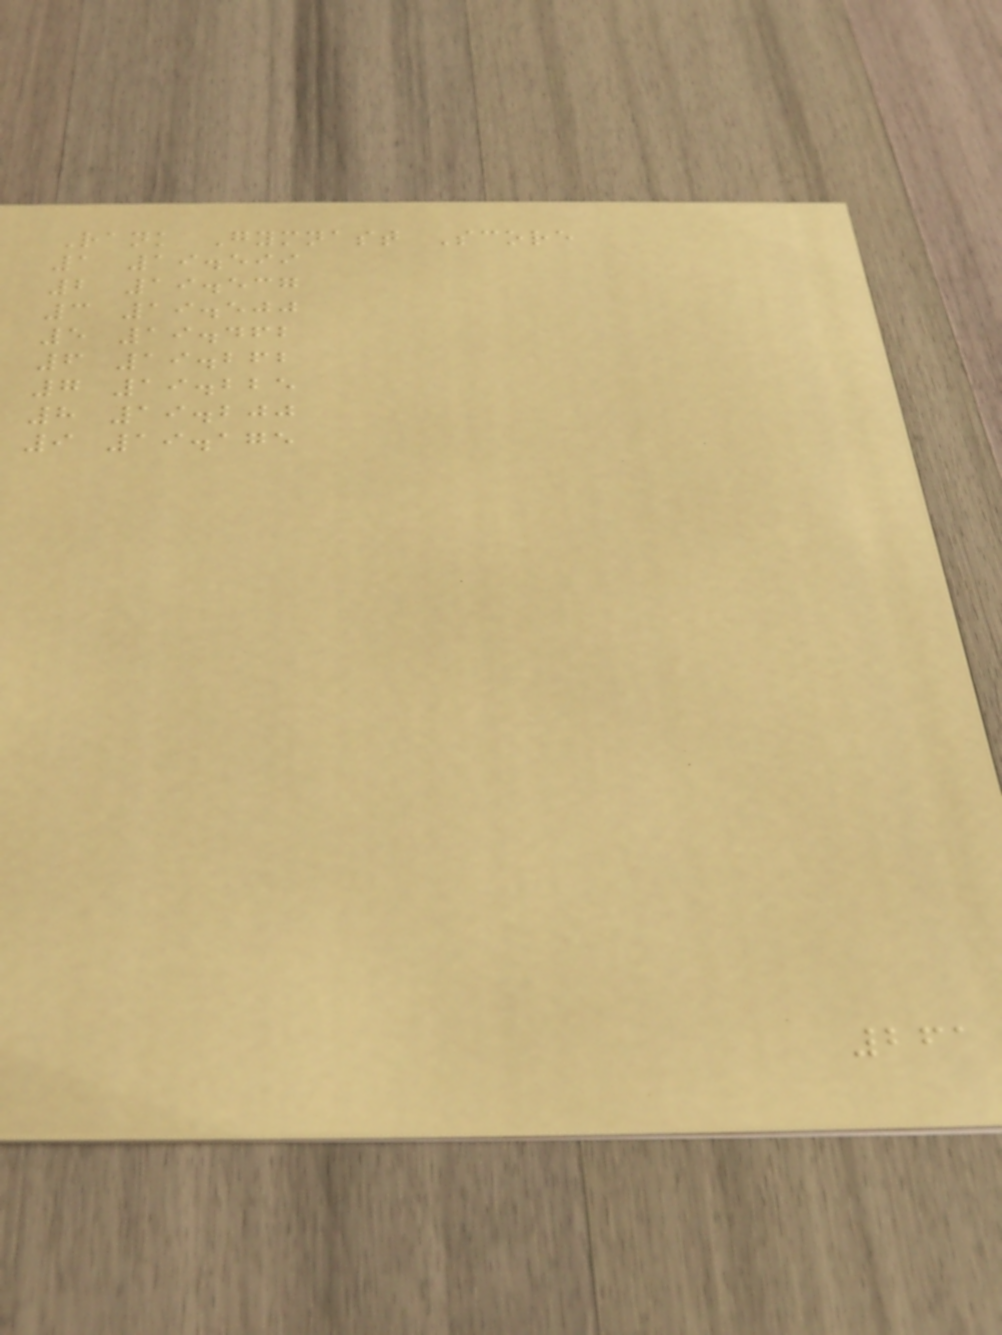Rank Gymnast Score
1 19.599
2 19.537
3 19.500
5 19.462
6 19.262
7 19.225
8 19.200
9 19.175
261
